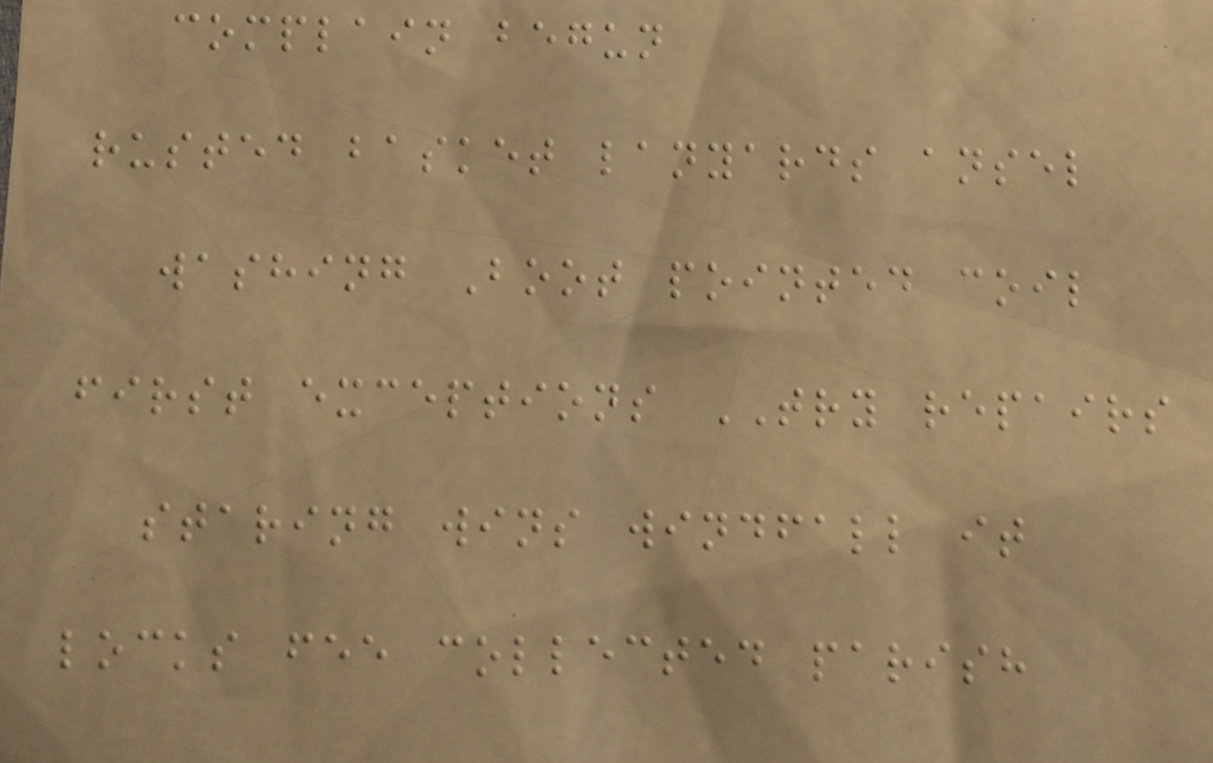complain begun
rusted basket lanyards ansel
washing Boot pointed coil
first exceptions TRY repairs
staring wins windfall it
locks fee collected parish
